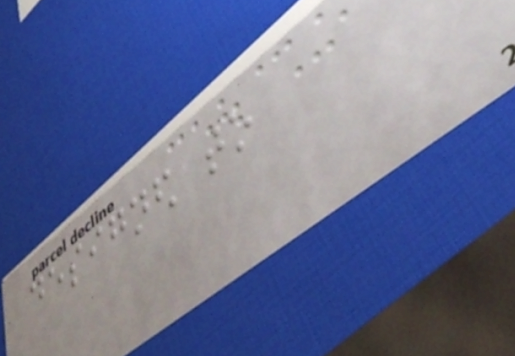designed to
